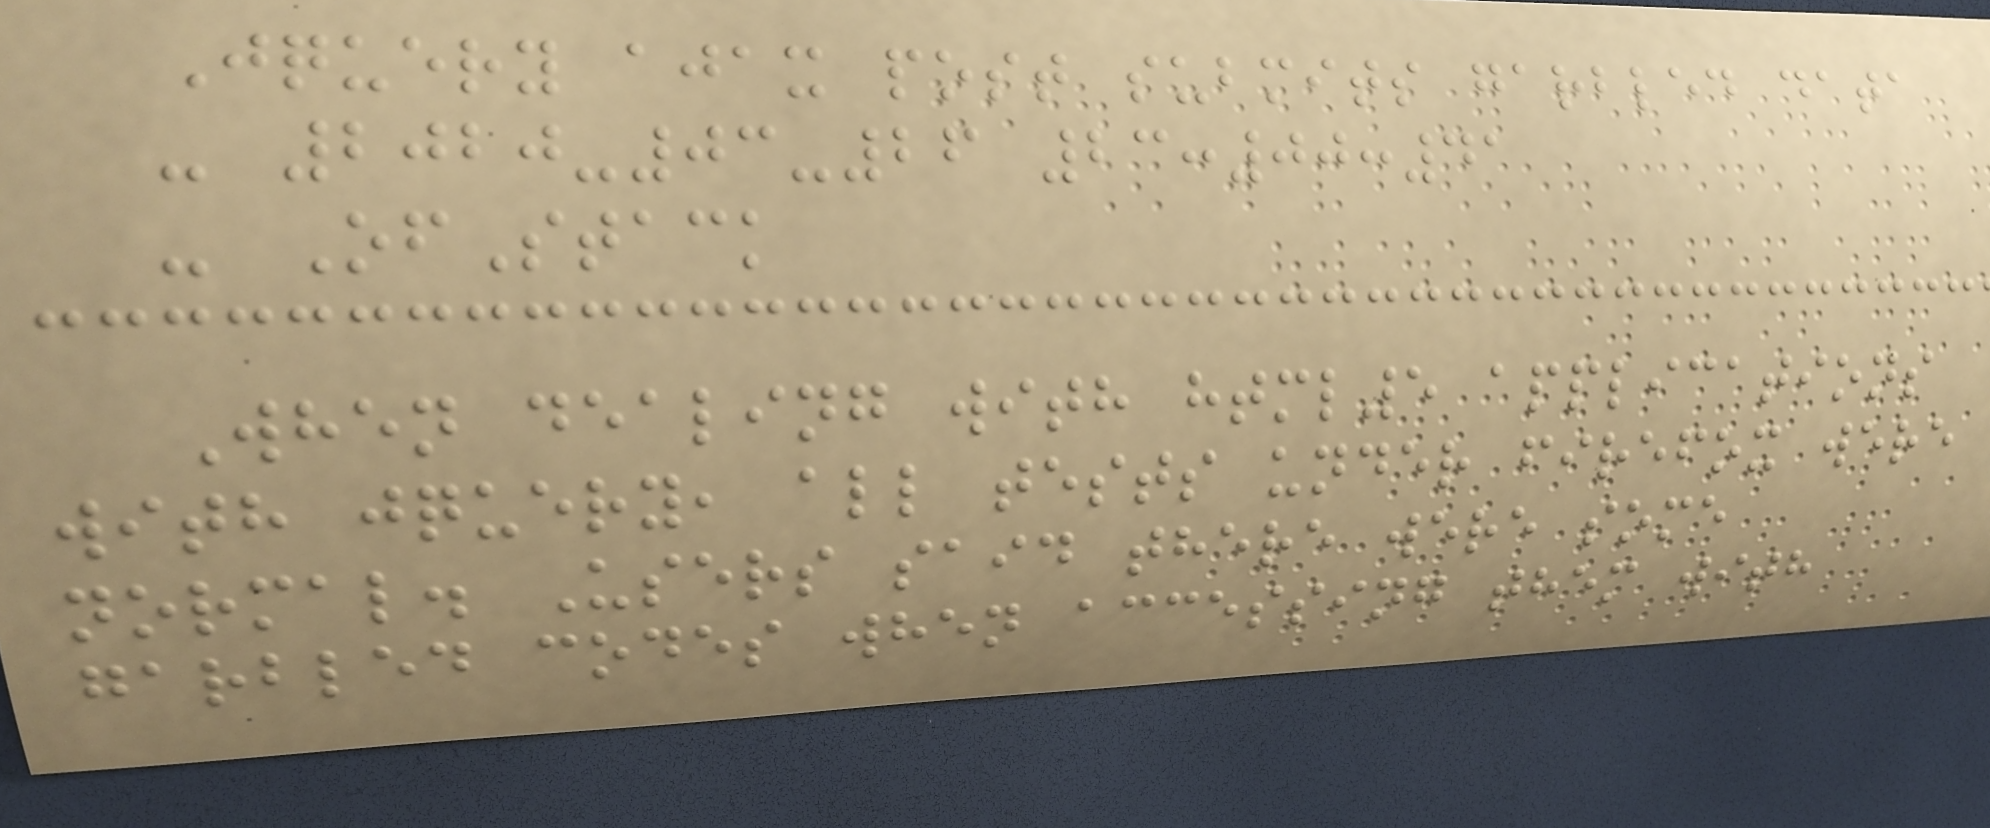Jquery ajax post submits garbled data
- 2020-03-26 23:00:41
- OfStack
When dealing with html5 applications
with jquery, all tests under firefox were
normal. Users said there were some
garbled codes when accessing them with
